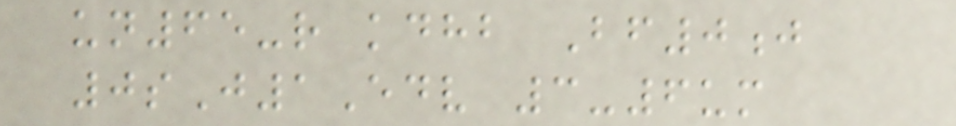un65-r kdhb Bf0j
0sJ1Edv 3-6um
